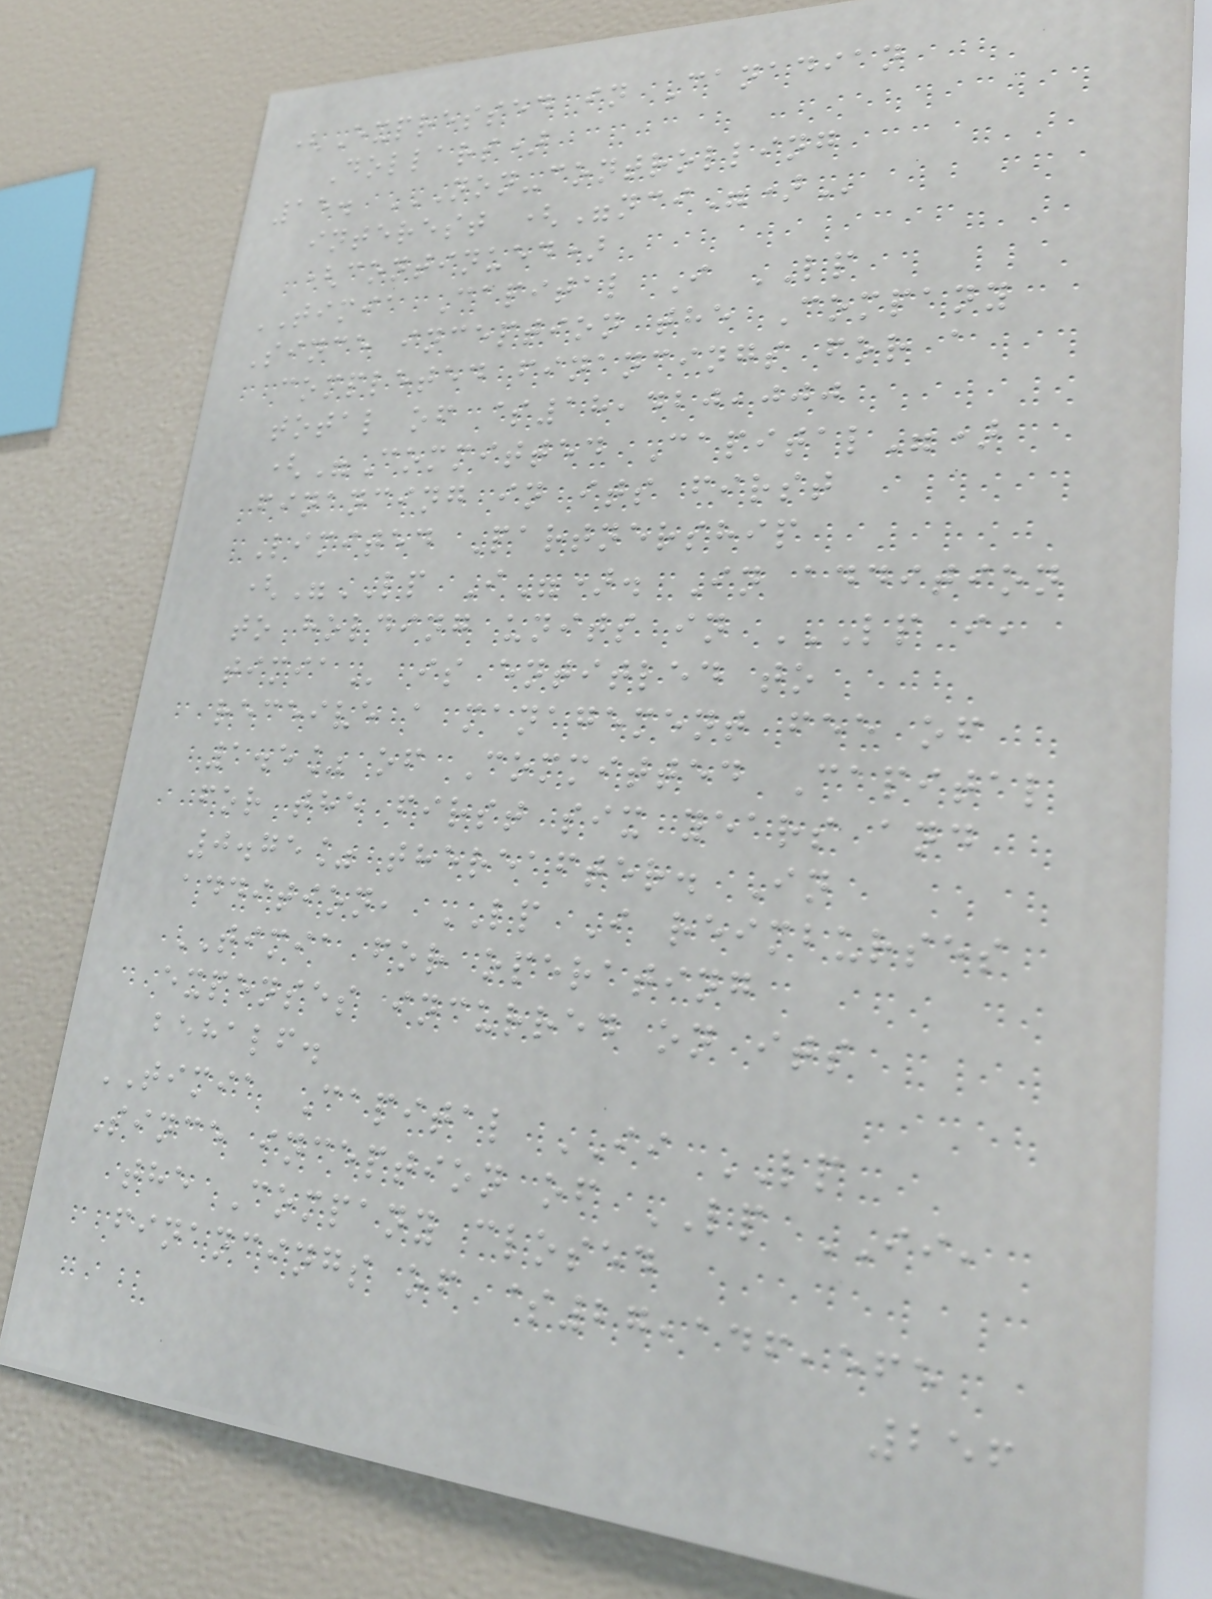(Expressed in Canadian
Dollars)
15. NON-CONTROLLING
INTEREST ("NCI")
(continued)
TIMIA Capital I LP
Since inception the Company
completed financings for a
total of $18,420,000
("Committed Capital")
financing in its first
Limited Partnership
("LP I"). In addition
to holding units in LP I,
TIMIA is entitled to
receive a management fee of
1.5% of Committed Capital
for the first six years and
0.75% thereafter. In
addition, LP I reimburses
TIMIA for operating
expenses incurred on its
behalf.
TIMIA Capital II LP
Since inception of LP II,
the Company closed
financings of $27,146,565
256
